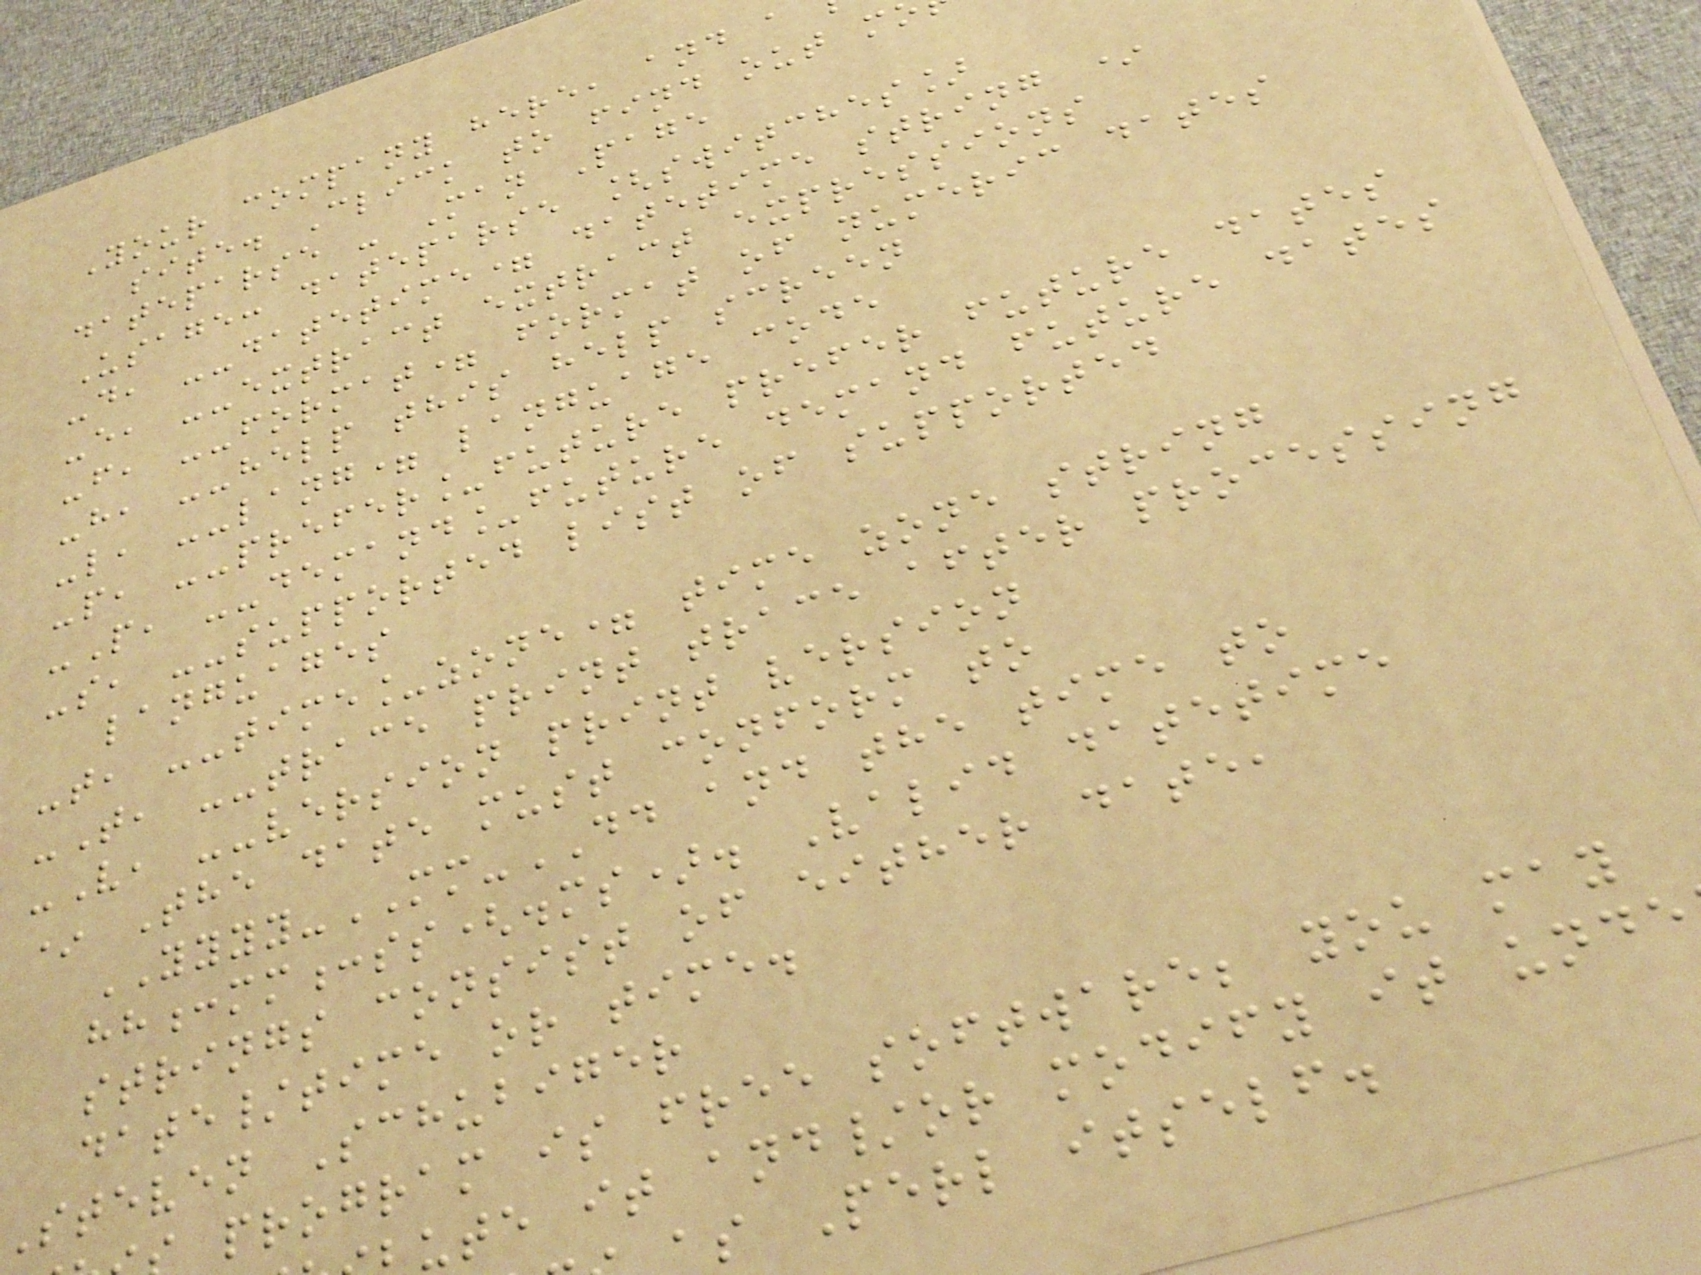Your company here, and a
site. Click to find out m
dateparse - Man Page
Usage: dateparse [switches]
-d, --datetime= datetime string *
-e, --extract extract expressions
-f, --format= format of numeric dates
-h, --help this help screen
-l, --lang= language code
-p, --prefer_future prefer future dates
-P, --demand_future demand future dates
-s, --supported list of supported
languages
-t, --time_zone= time zone string
-T, --trace print trace after processing
-V, --version print version
* The date must conform to
YYYY-MM-DD and the time to
hh:mm:ss(.ms). Valid datetime
strings consist of either date,
date/time or time.
Steven Schubiger
program is free software; you may
ute it and/or modify it unde
s Perl itself.
